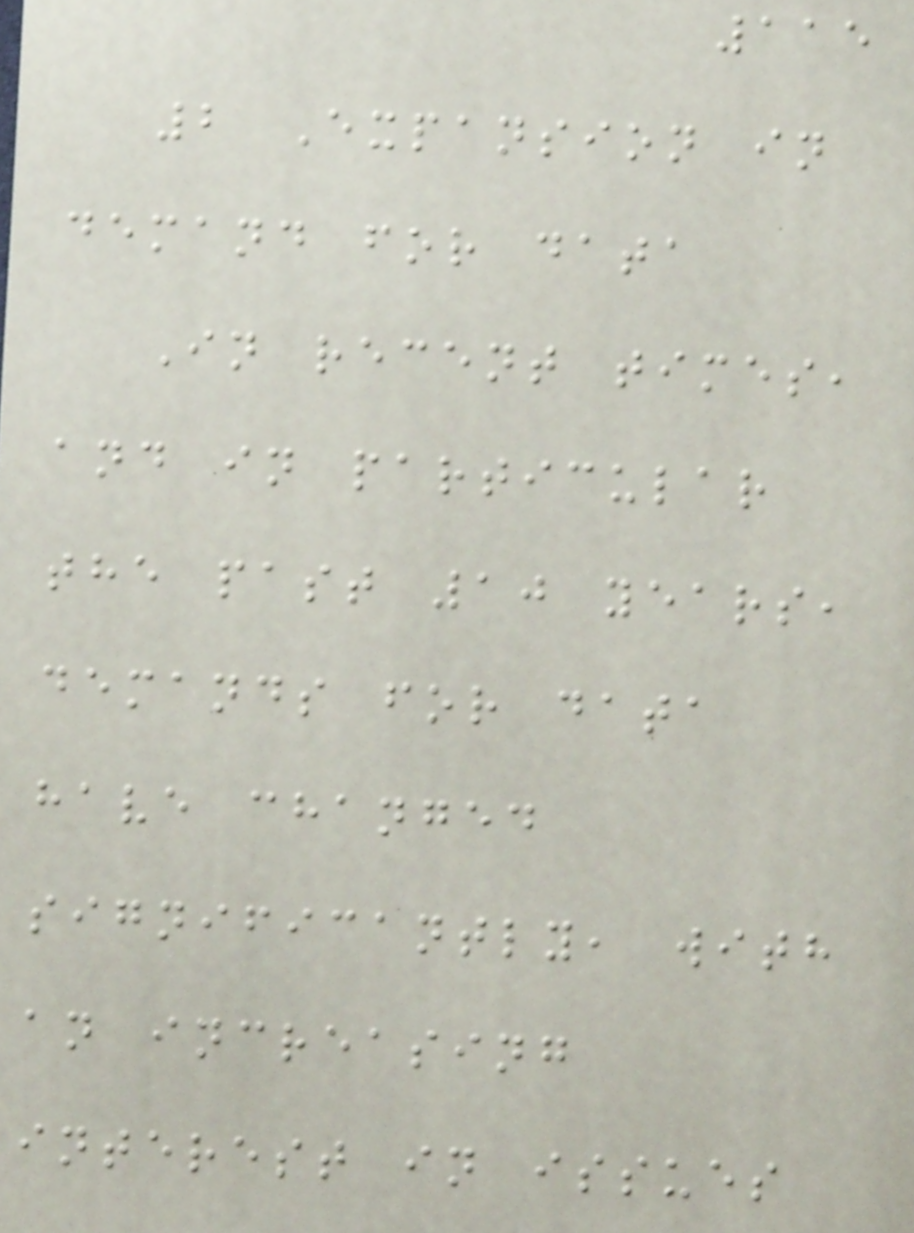115
2 Expansion in
demand for data
In recent times,
and in particular
the past 10 years,
demands for data
have changed
significantly, with
an increasing
interest in issues
